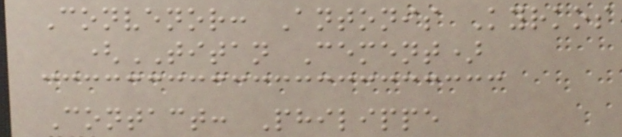Convenor: Antonis Kyrkos
(TITAN Cement)
Contact: Philippe
